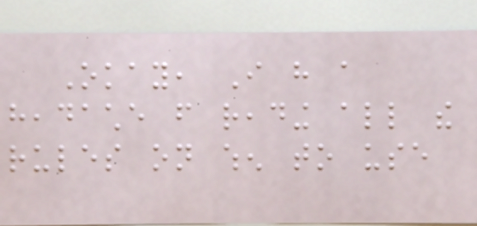Okay, I have a
headache from reading all the
rules on when to use
